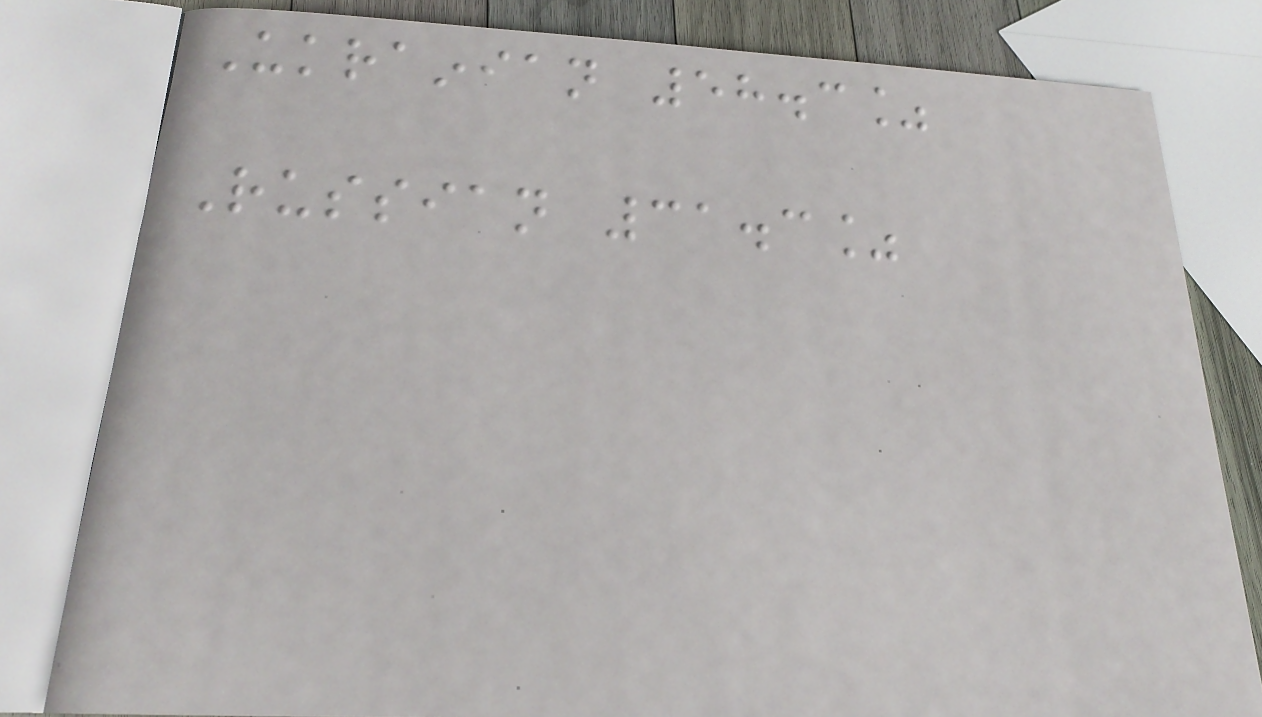Ukrainian 58.3%
Russian 31.3%
